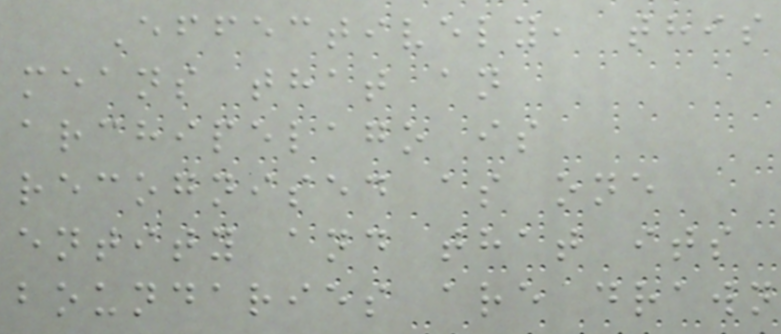Effectively, this
means that an
archipelago is
recognised as one
entity and that its
boundaries are drawn
